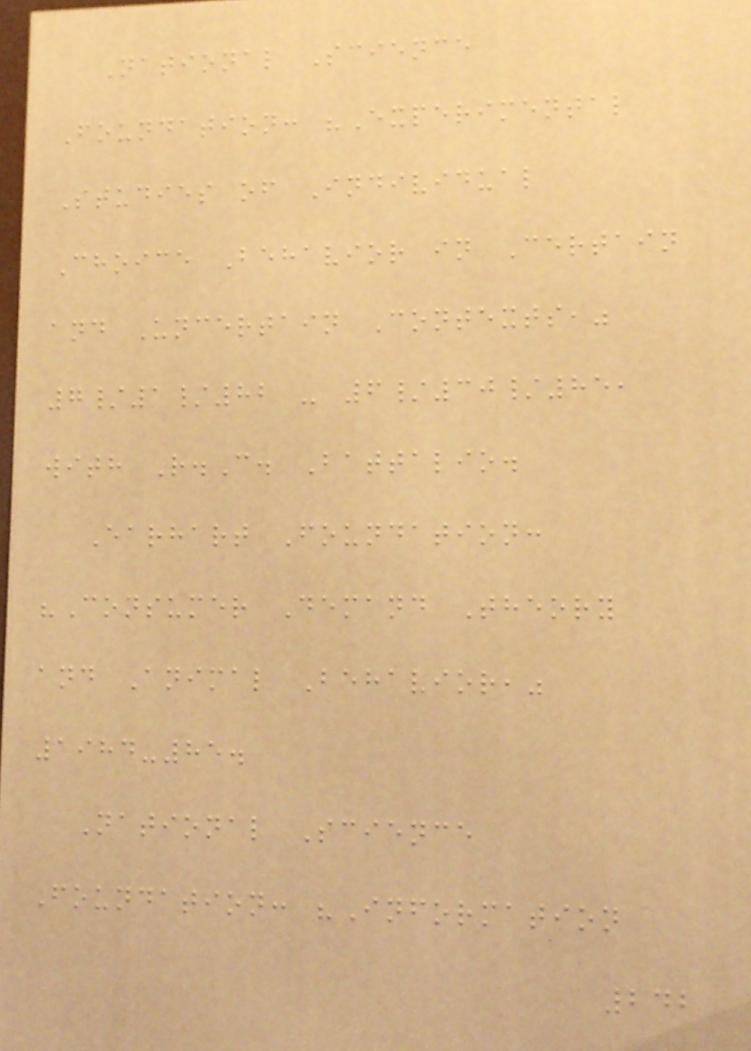National Science
Foundation: "Experimental
Studies of Individual
Choice Behavior in Certain
and Uncertain Contexts,"
7/1/82 - 6/30/85,
with R.C. Battalio.
Earhart Foundation:
"Consumer Demand Theory
and Animal Behavior,"
1984-85.
National Science
Foundation: "Information
242
